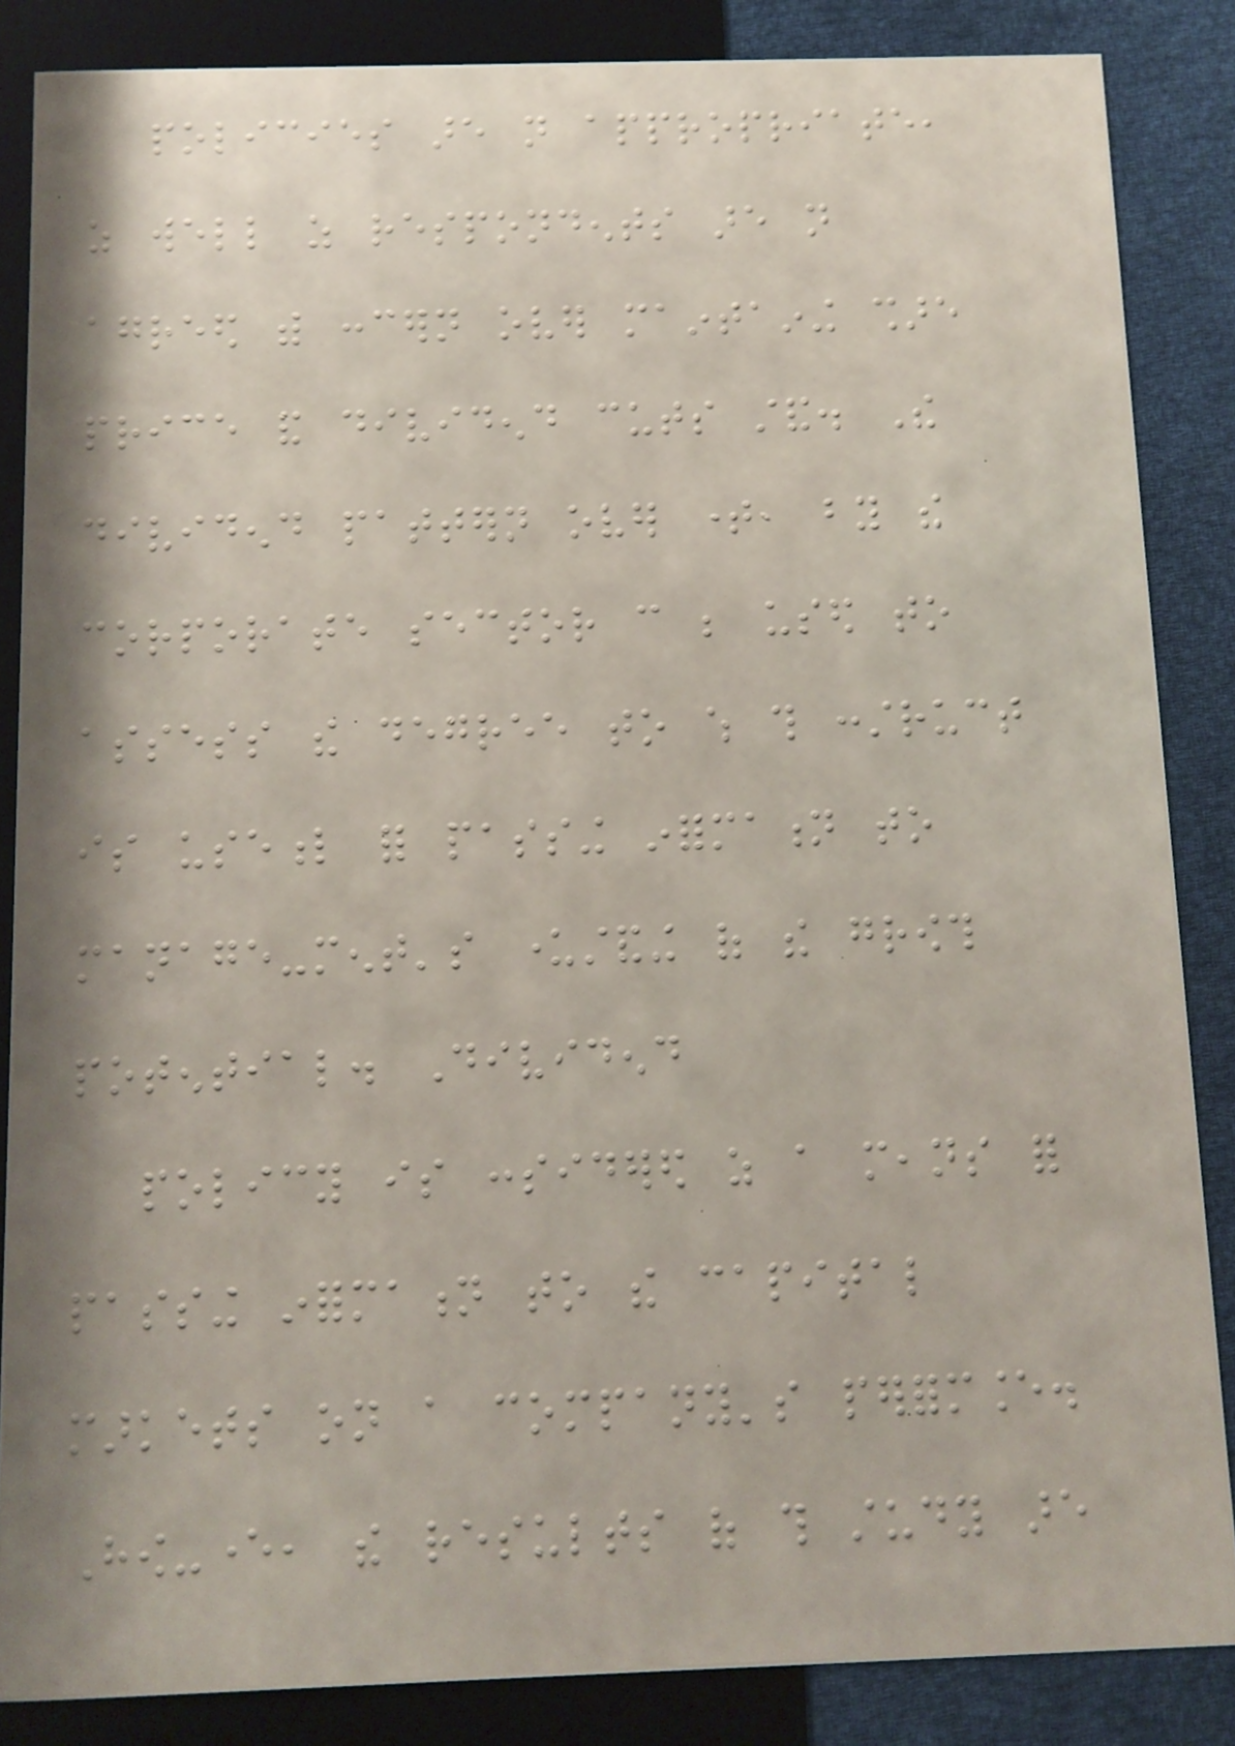policies are not appropriate,
as well as respondents are not
agreed with concern over maintaining share
price and dividend cuts stand. The
dividend pattern over time, by the
corporate sector can be used to
assess the degree to which this construct
is useful for passing information to
manage-ment's understanding of the growth
potential. Dividend
policy is considered as a means for
passing information to the capital
markets on a company's performance.
How-ever, the results of this study are
